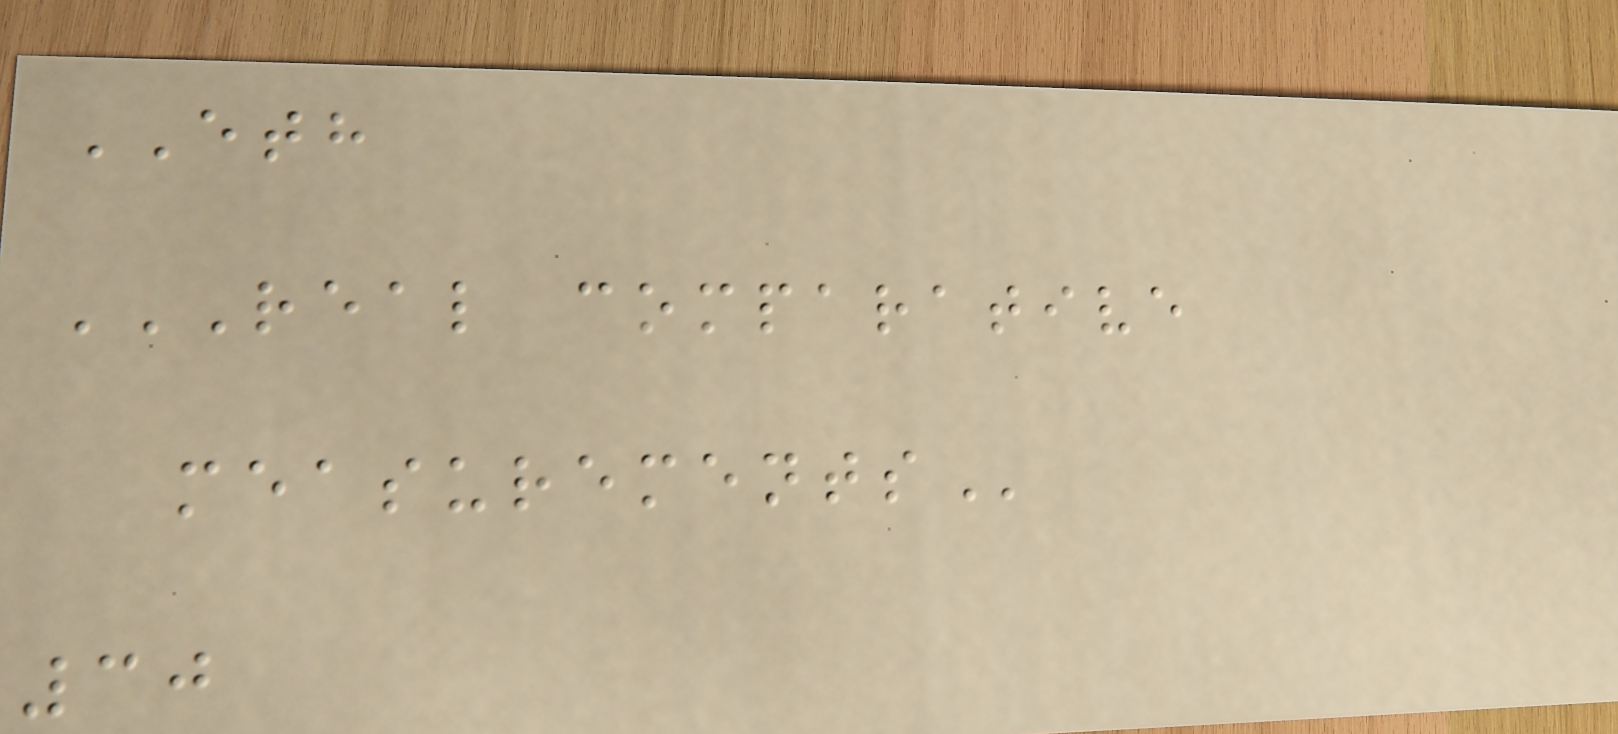ETH
REAL COMPARATIVE
MEASUREMENTS
30
